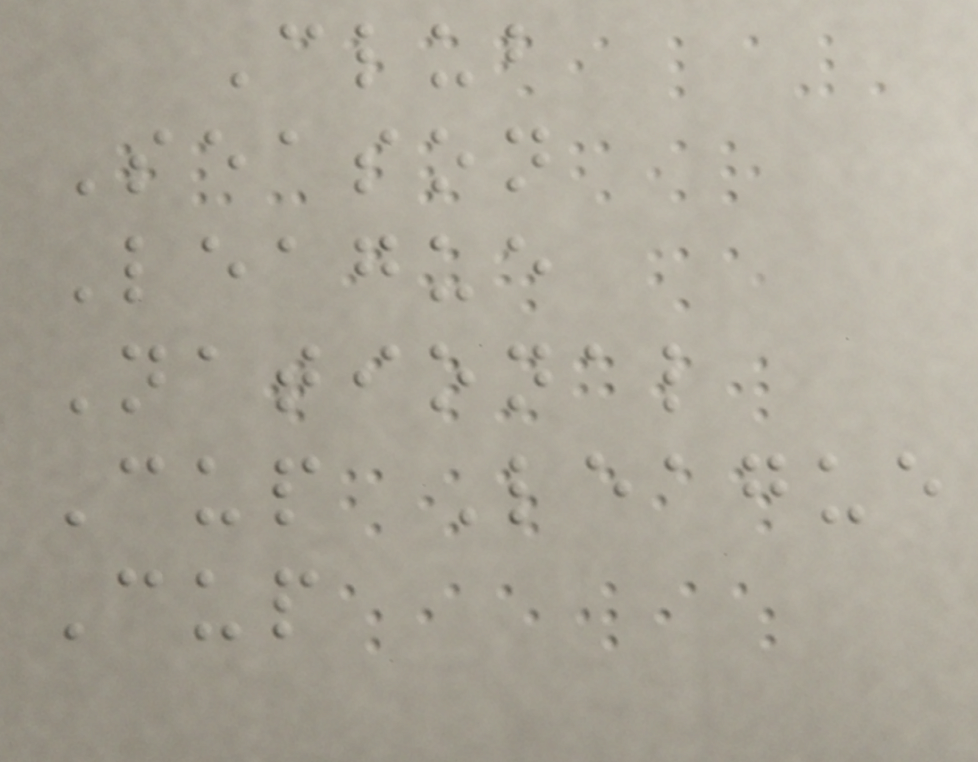Club
Season
League
National
Cup League
Cup
